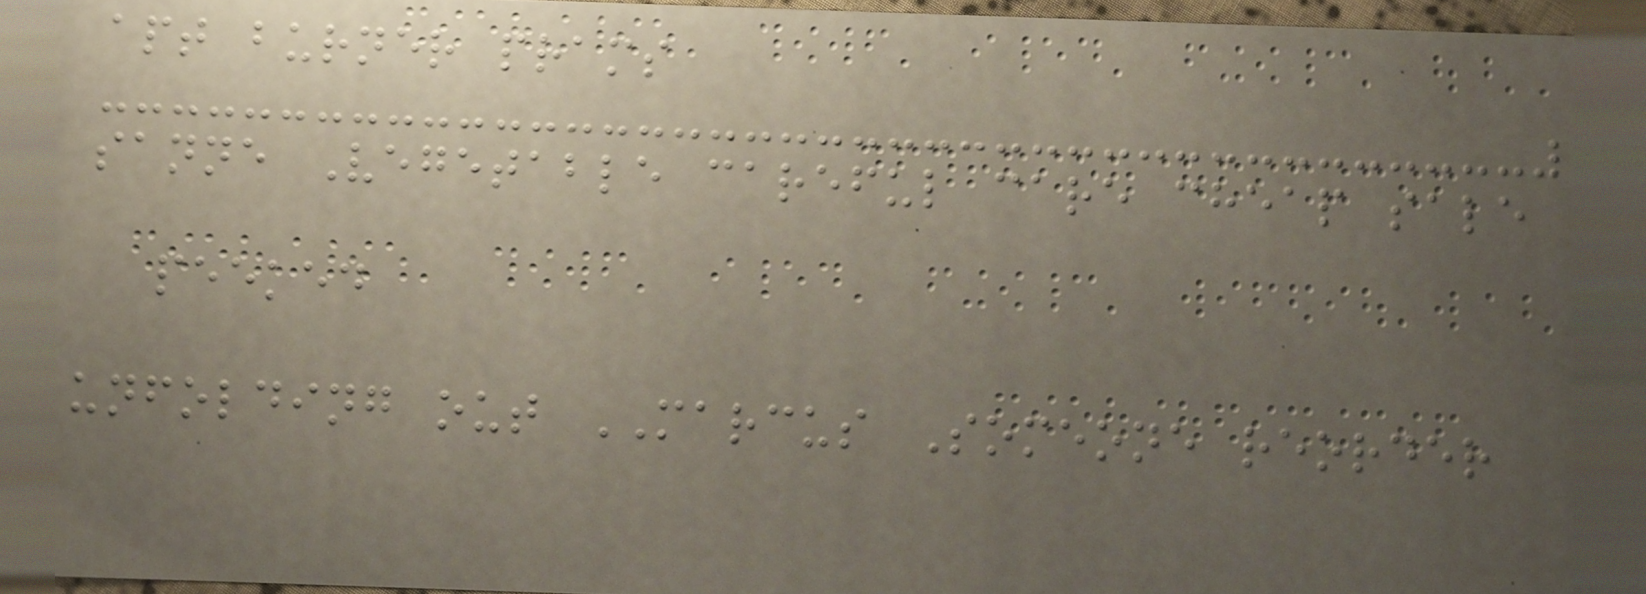apt burner prams
sanne Vegetable careful care cheap sale
peeked
unfolding out MARCUS Someone reorder
